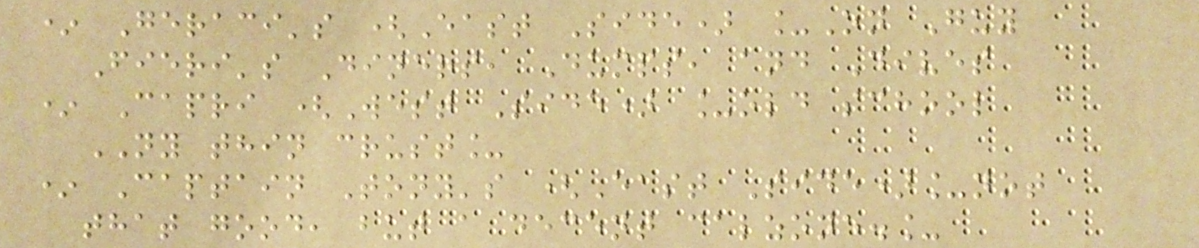* Geraci's (East Side) _On Guy
Fieri's Diners, Dumps, and Dives
* Capri (West Side) _old school
NY thin crust_
* Captain Tony's (East Side)_not
that good, but a decent calzone._
